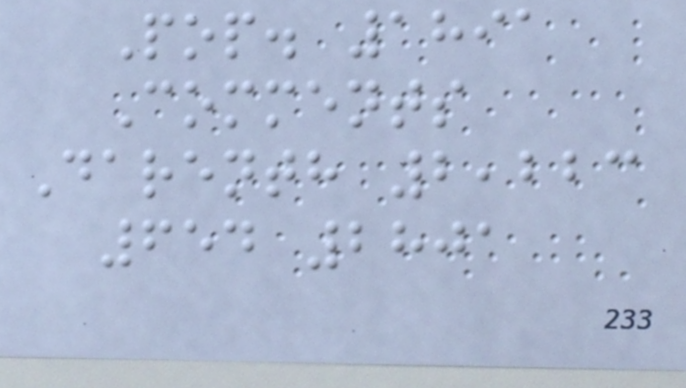Pop. 1891
Comments
Darenth 2,223
654 2801
